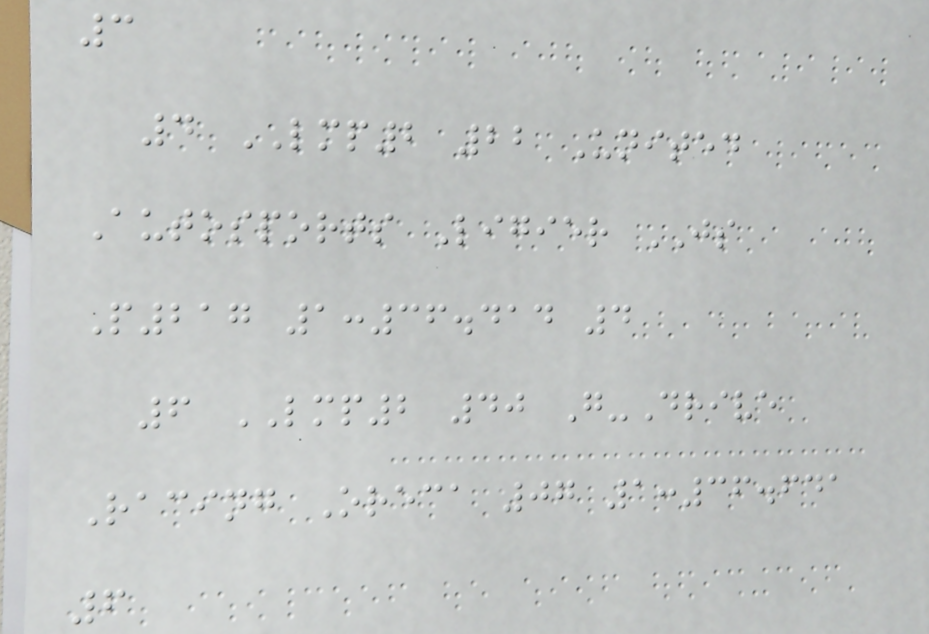3
4 LMP2 22 United
Autosports Ligier JS
P217 1:36.414 4
6 LMP2 40 G-Drive
Racing Oreca 07 1:36.641
6
